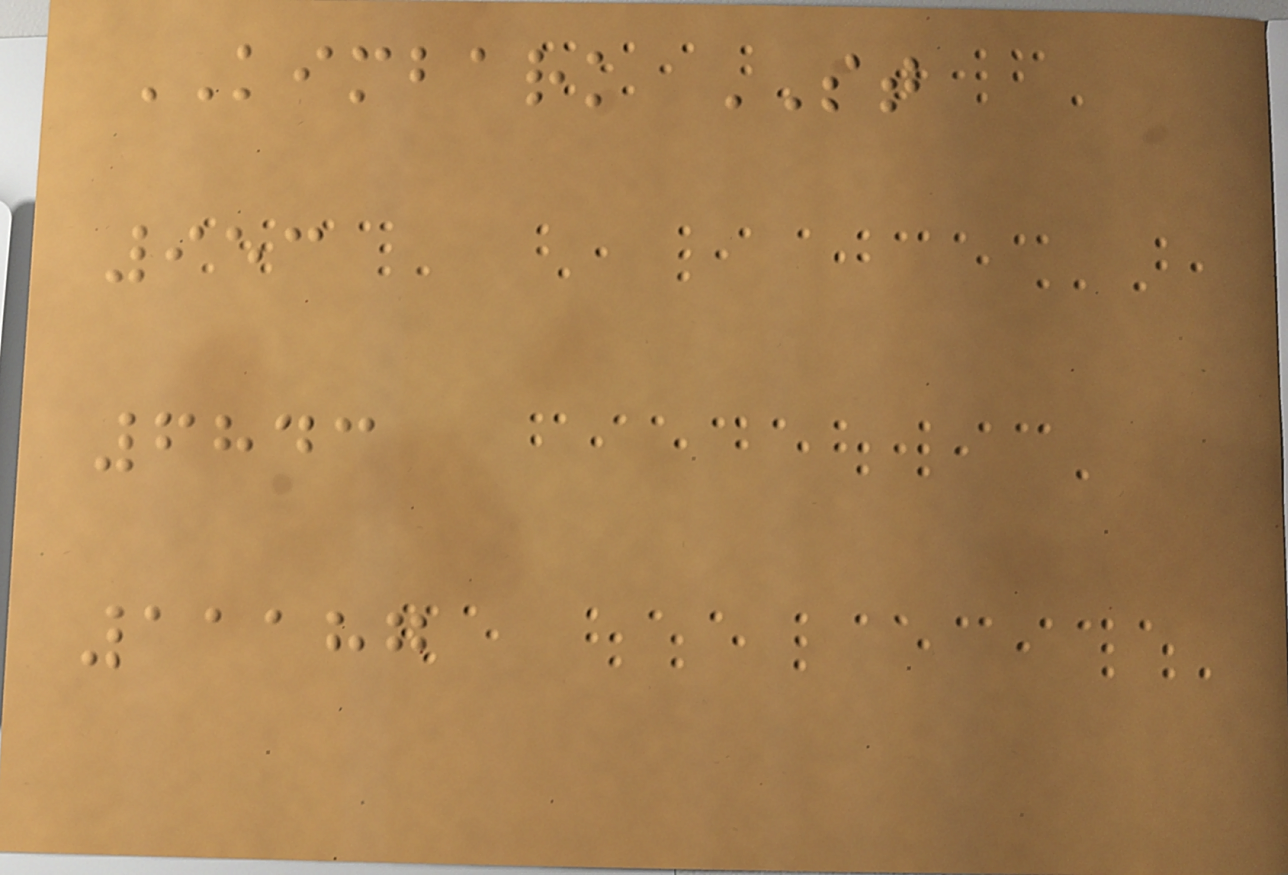KIMBARK ST
953
6843
11187
